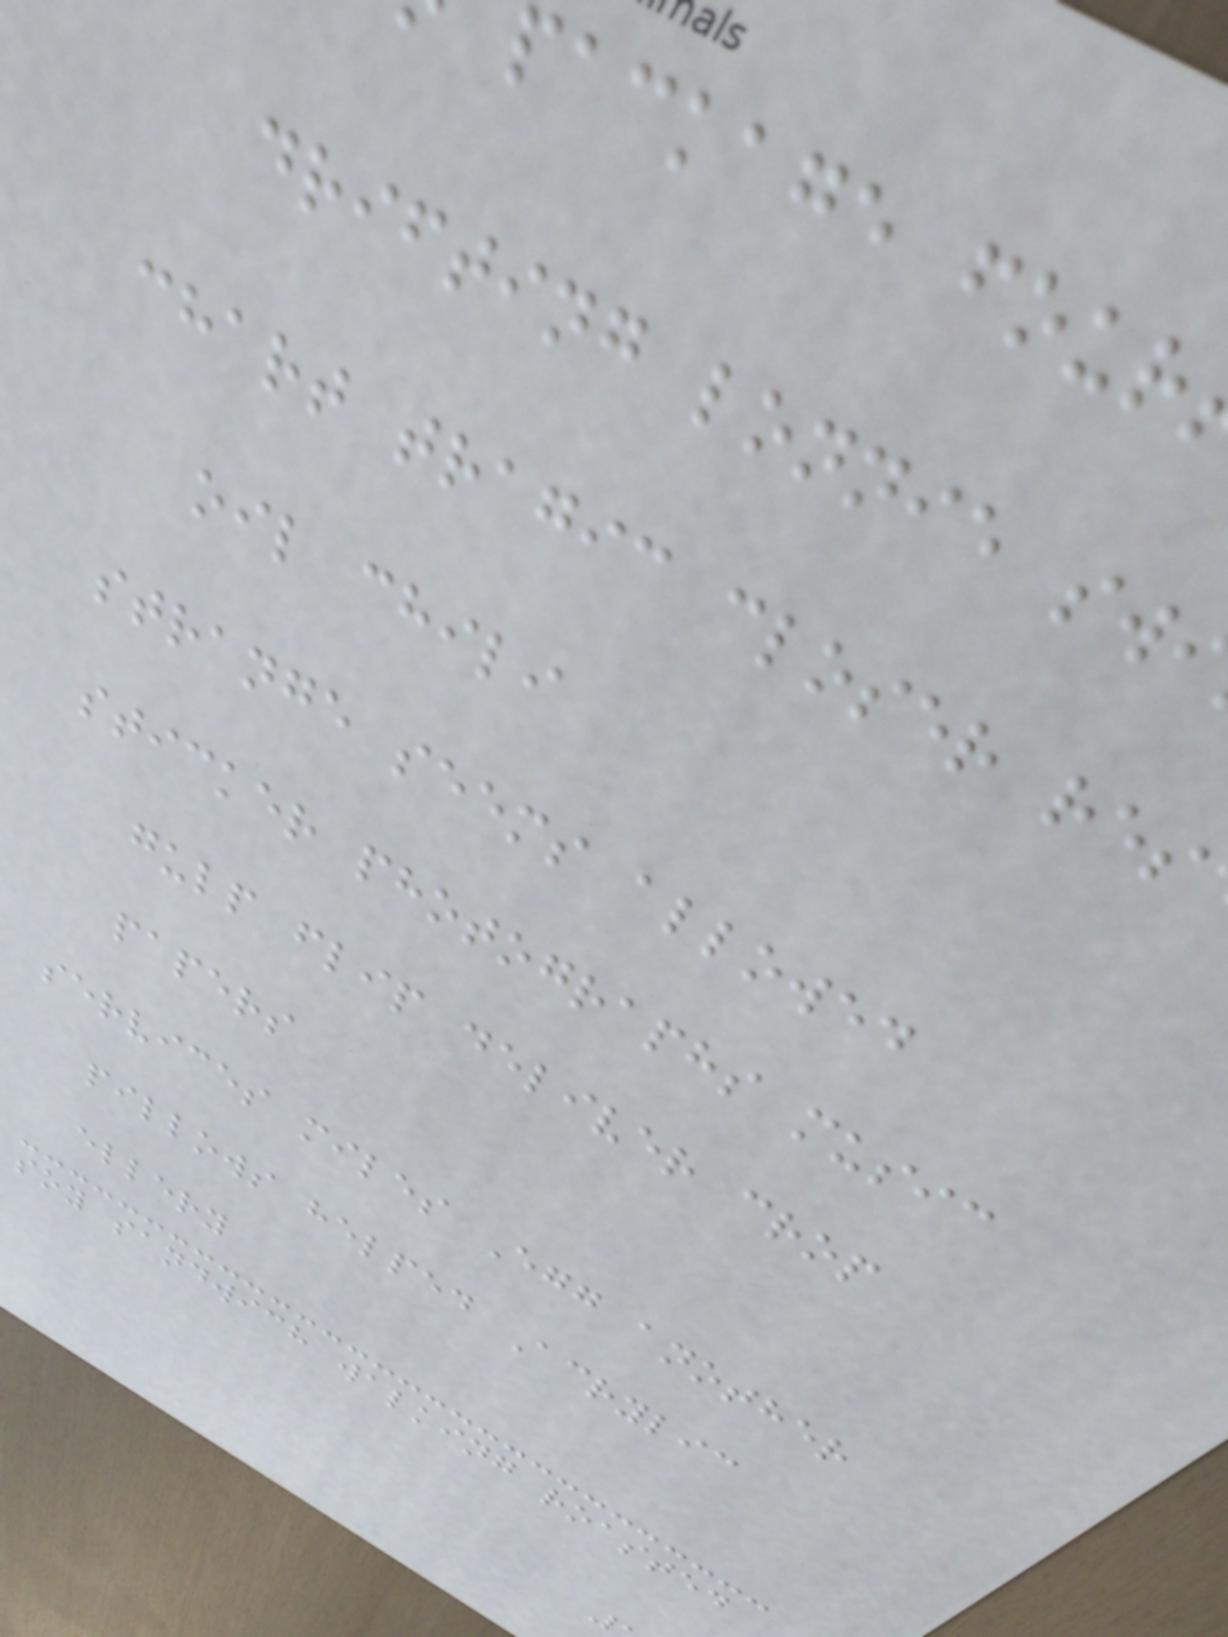package four
drifting lonnie sw
chart tragic closer res
oil chili
strange seems allowed
sticker photographs music
gulp flip deliver crop
papers
services miles Egg another
pillows helped Acrylic
ellery
soy sandwich walking roasted
